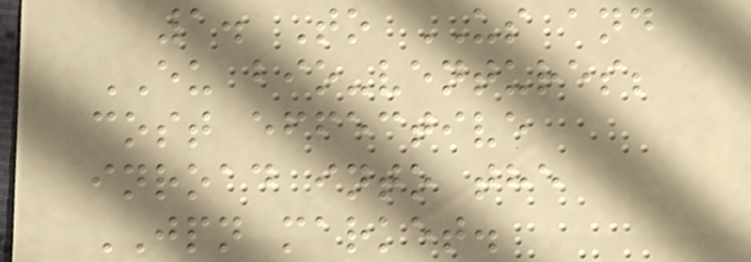1. To US and
EU bio-ventures;
cost effective
inroad into the
JPN market.
